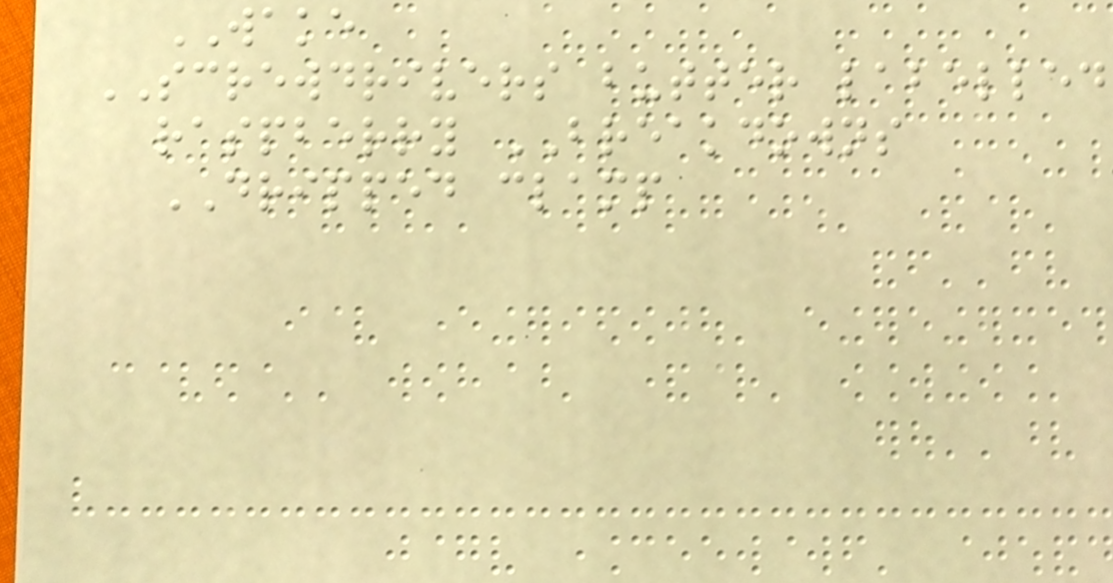WAKE
SCREWDRIVERS butter labelled
raspberry BREAKDOWNS
DRIPPED clamp
